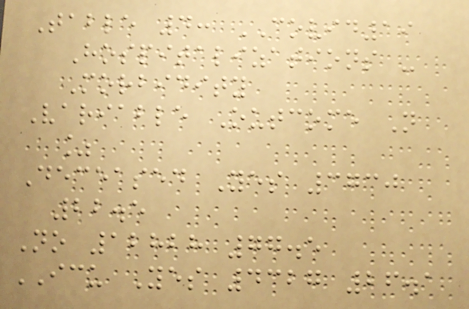Table 4: COVID19
Hospitalizations -
Morbidity
Variable Outcome N
%
Deceased Yes 3730
22.5
No 12828 77.5
ICU Yes 4327 26.1
